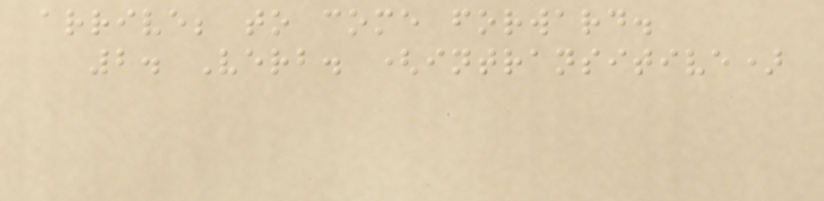arrive; to come forward.
2. Verb. (intransitive)
